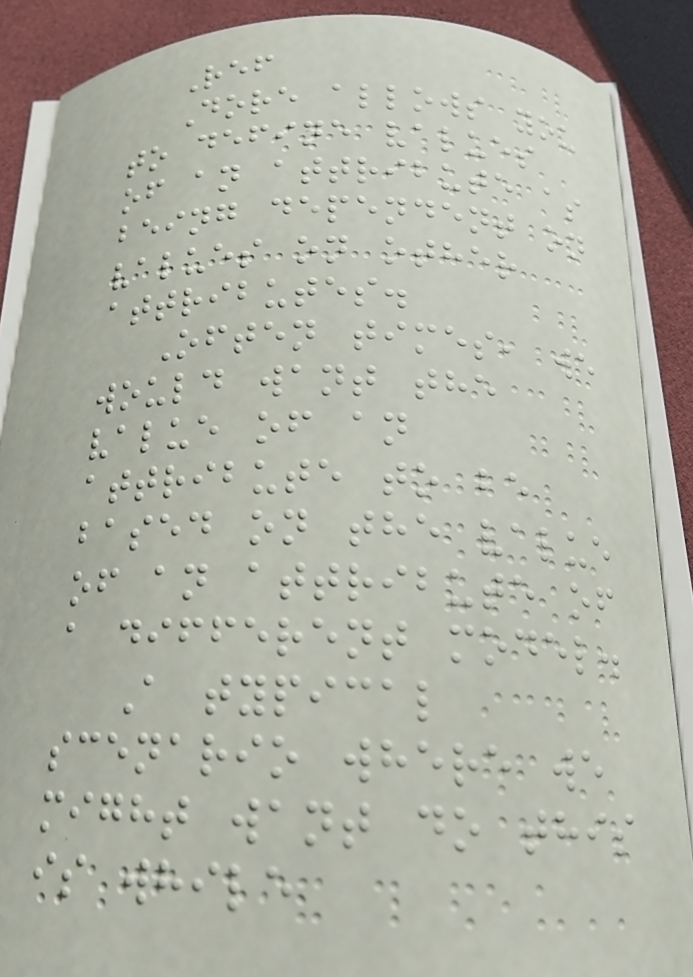Ref
Dore allows you
to define values
of an attribute as
being dependent on
values on other
attributes.
Often times, we
would want the
value of an
attribute to be
based on the value
of an attribute of
a different model.
A typical
scenario where we
might want do this
is while
